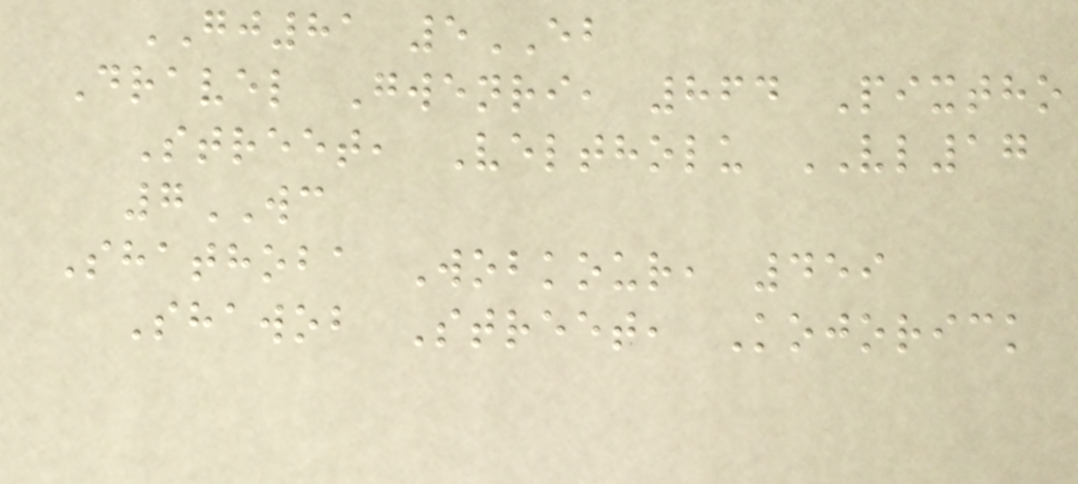GJ81 5EB
Dravel Gwenri, 864 Pixtho
Street, Veltholu VL17
7WC
Shathoba Wobkour, 459
Shawob Street, Kojorick
